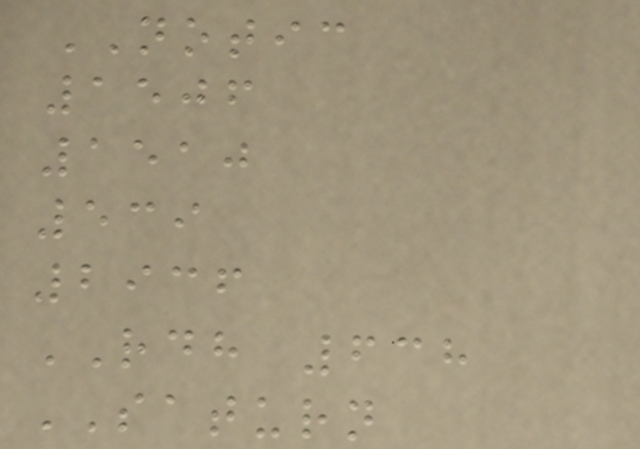NOTIC
1506
1510
539
2936
RDH 638
SATURN
